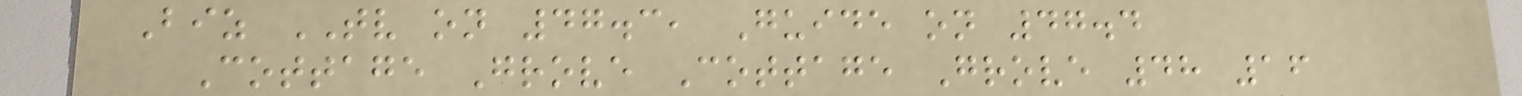Biz TV on 47.3, Guide on 47.4
Cottage Grove Cottage Grove 48 16
